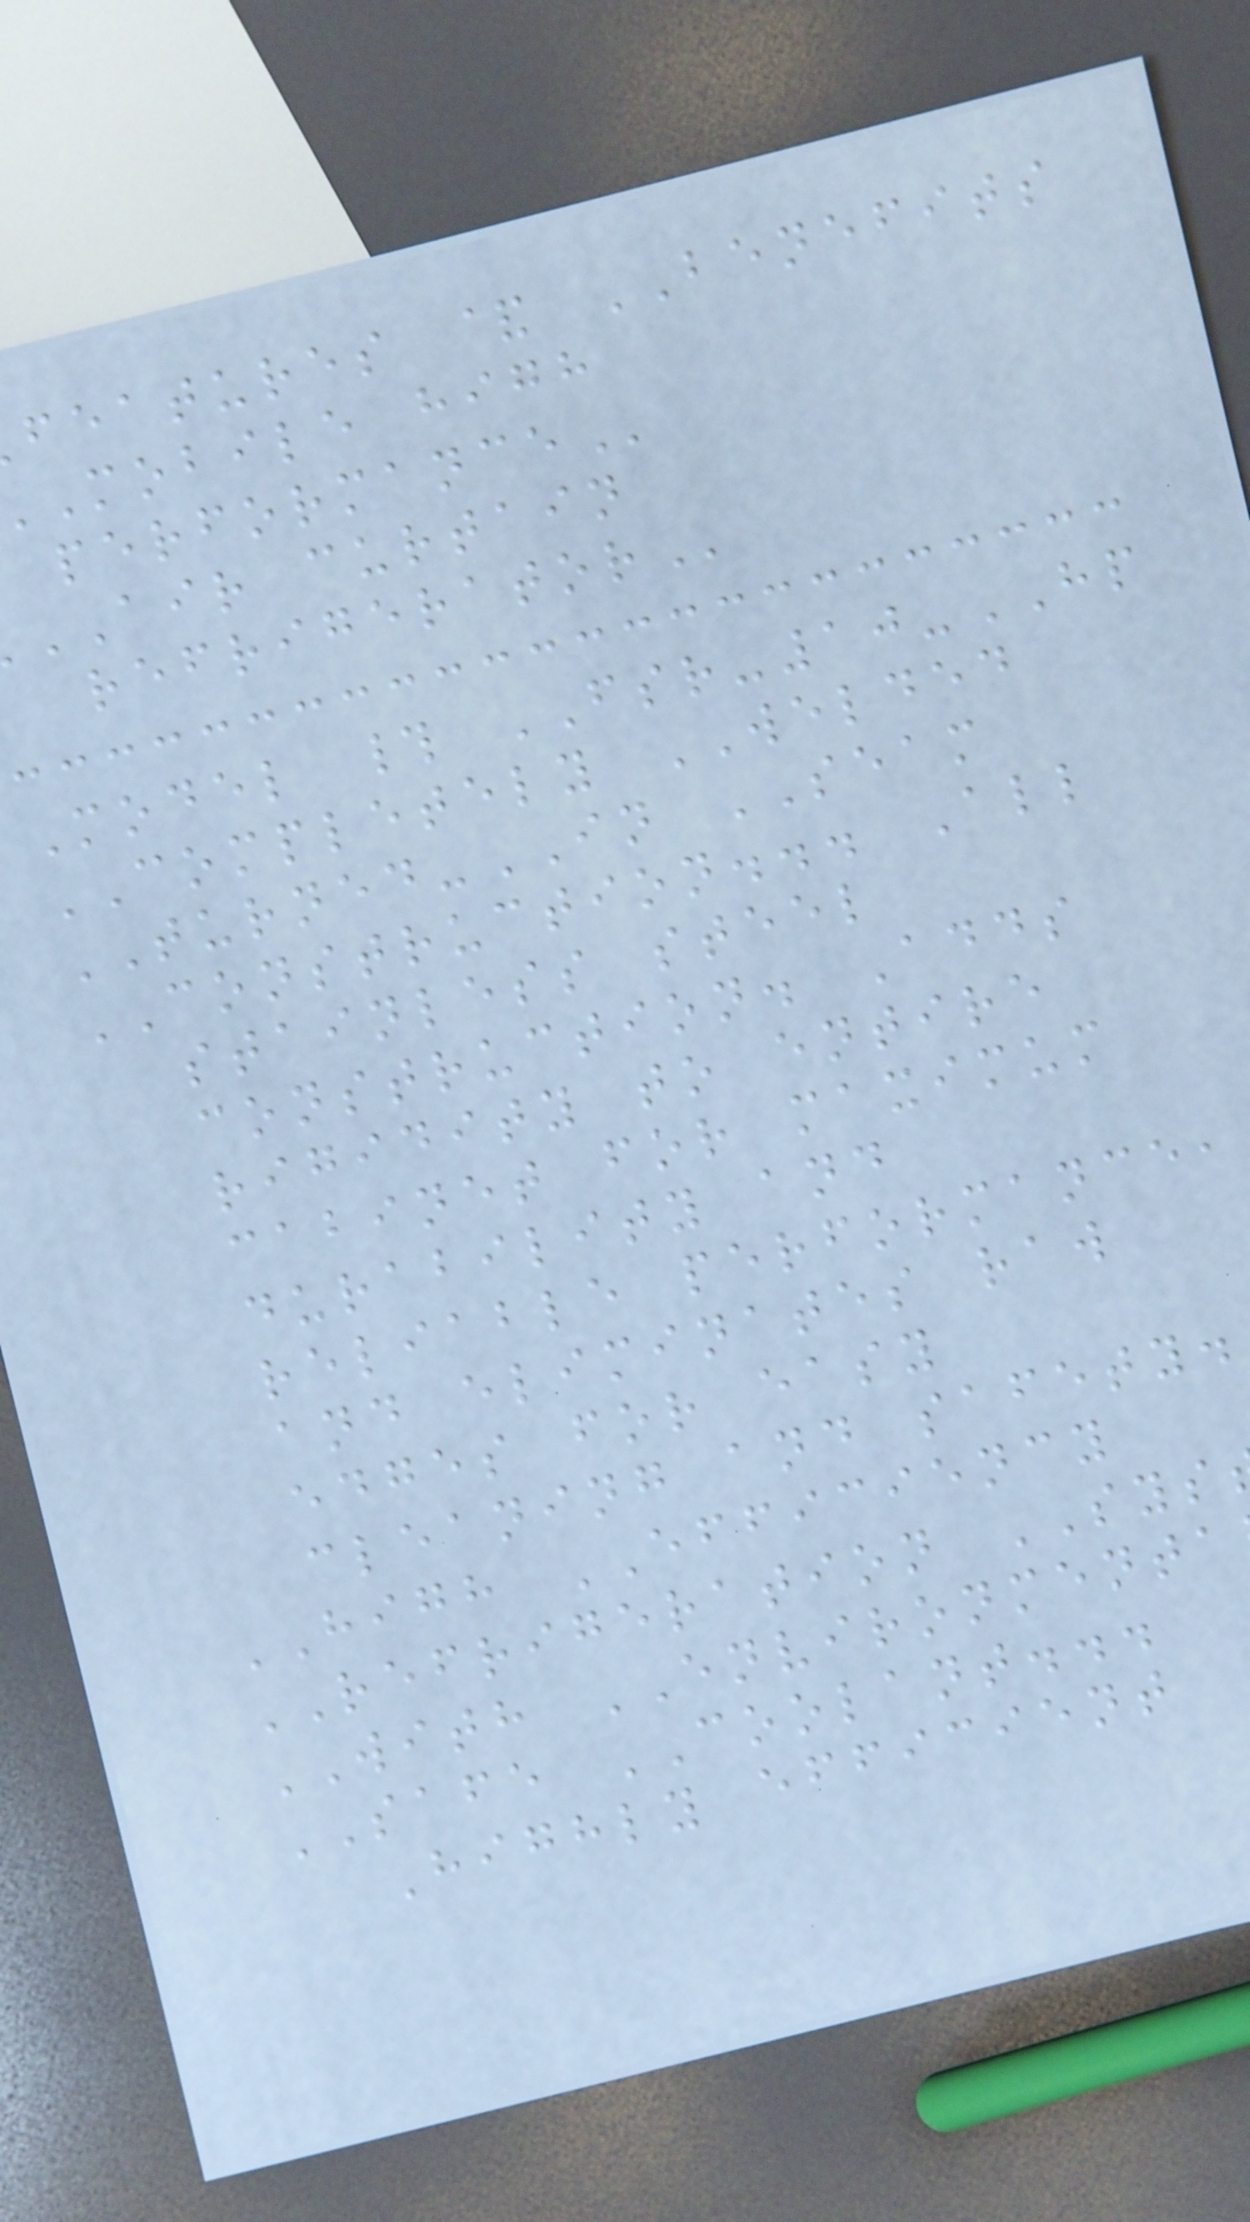features & BENEFITS
mobile high
AIR curtain
Model # FSR-10-HP
COMPLETELY WELDED
TURNED-IN SEAM
CONSTRUCTION... All
stainless steel
construction. Adds
rigidity to entire
cabinet for maximum
durability and
reliable performance,
and eliminates raw
edges for easy
cleaning and safety.
HIGH EFFICIENCY
REFRIGERATION SYS
WITH ENVIRONMENTA
SAFE COOLANT...
Highly efficient
